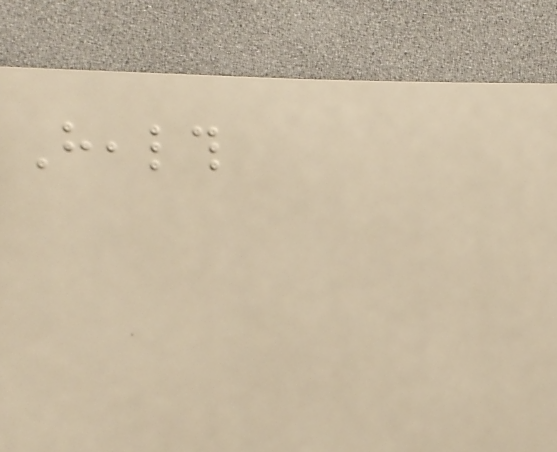Health
